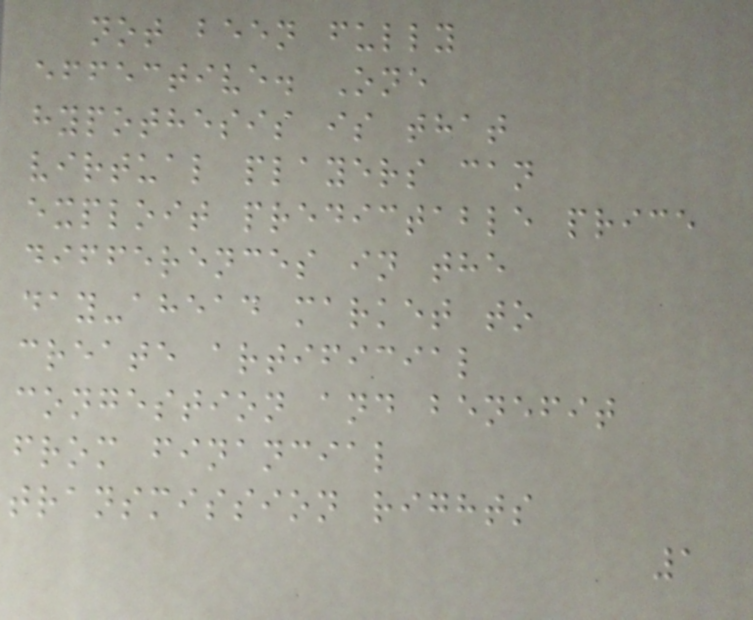not been fully
effective. One
hypothesis is that
virtual players can
exploit predictable price
differences in the
day-ahead market to
create artificial
congestion and benefit
from financial
transmission rights
1
